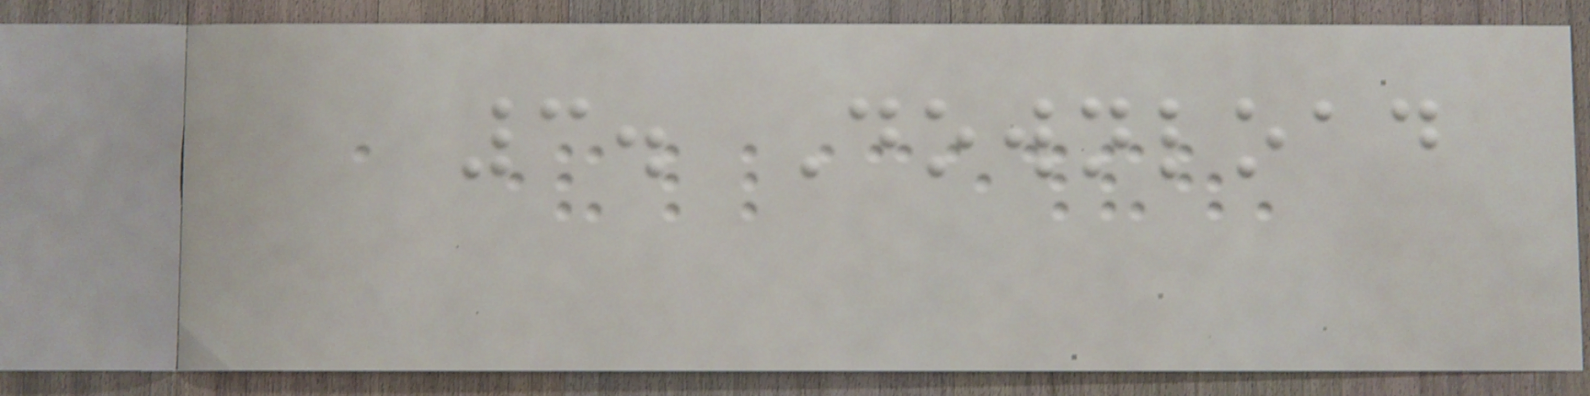3. Download
